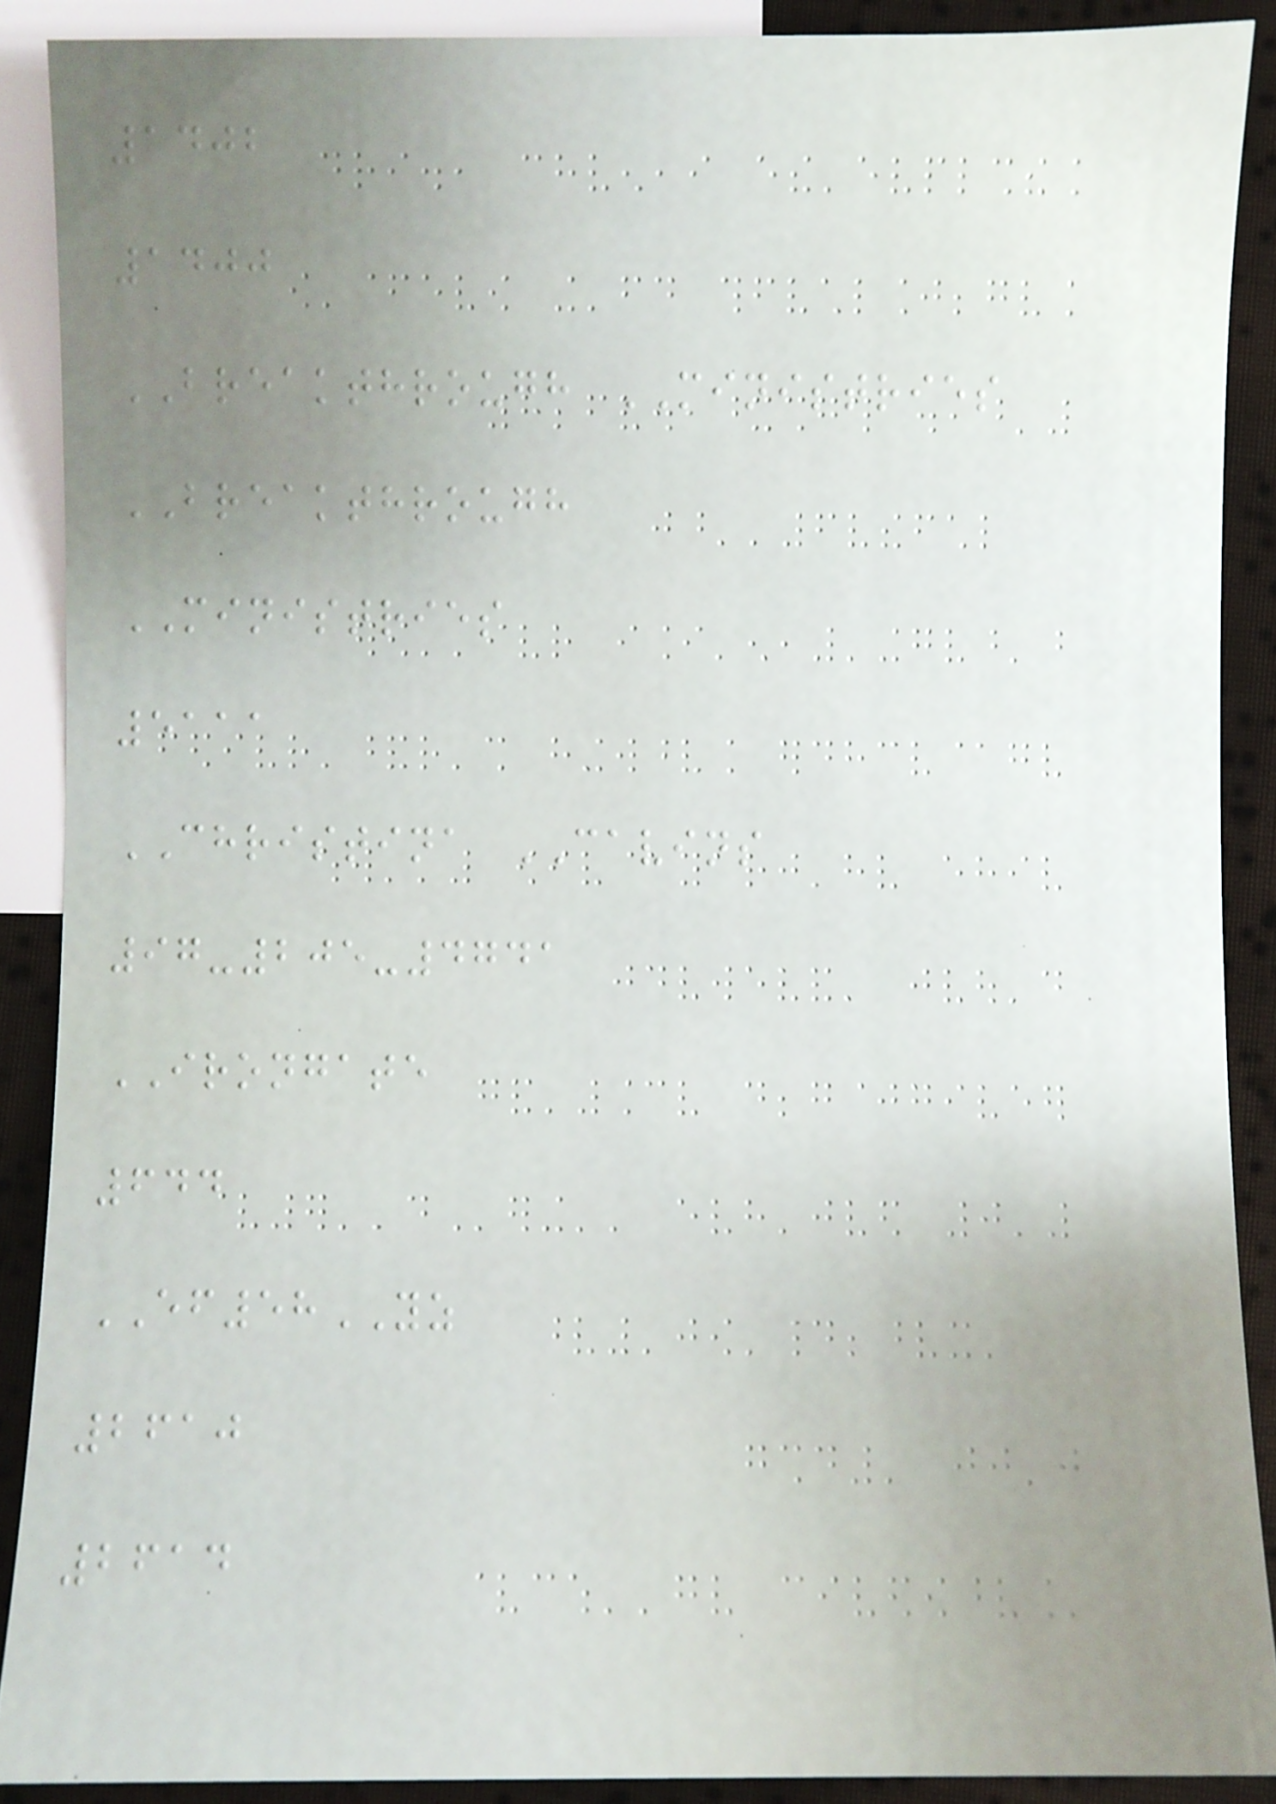1402
1400
BREAKTHROUGH MINISTRIES
BREAKTHROUGH
MINISTRIES
5111
CHRISTINA CAVINS
97-205-4741
IRONGATE
644
EF58YZ
2610
2614
